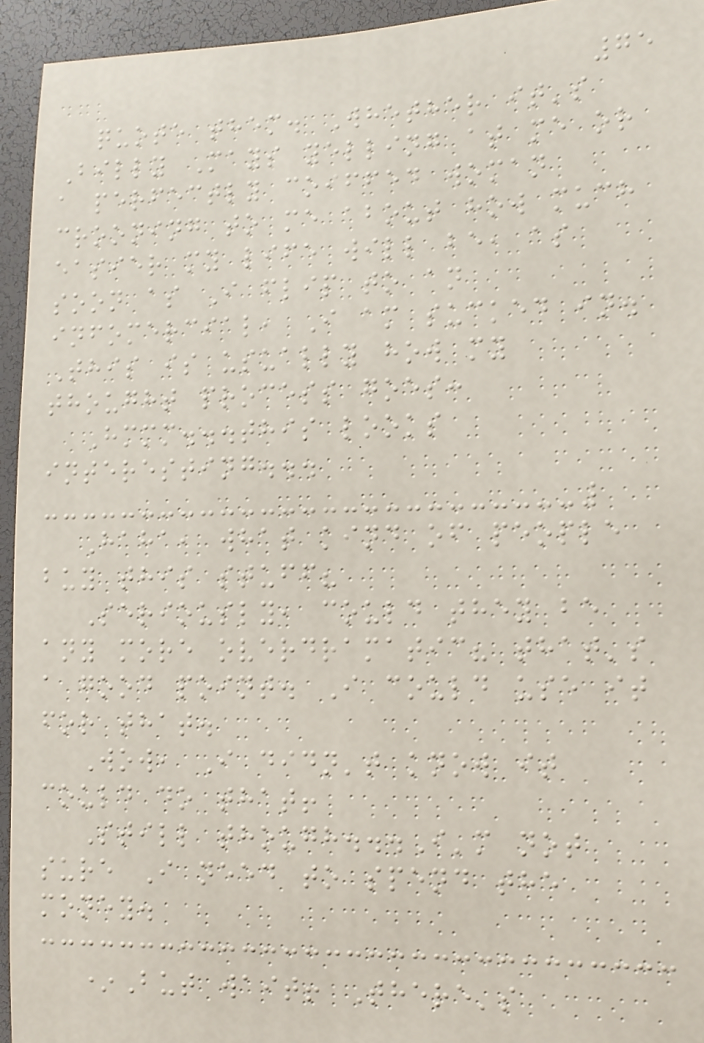75
quote them. Whether it's
Billy Mays yelling at me or
a perfectly coiffed woman
crooning to me about how much
easier my life will be, as
soon as I flip to an
infomercial, I am sucked in.
This is usually how my
thought process goes:
Hmmm...this looks
interesting...
Haha, what kind of people
buy this stuff?
Seriously, could they be
any more overdramatic? that's
a good point. I could use it
for that.
Wow, I didn't know it
could do that!
Still though...I'm not
sure I need to spend the
money.
*But wait! There's
